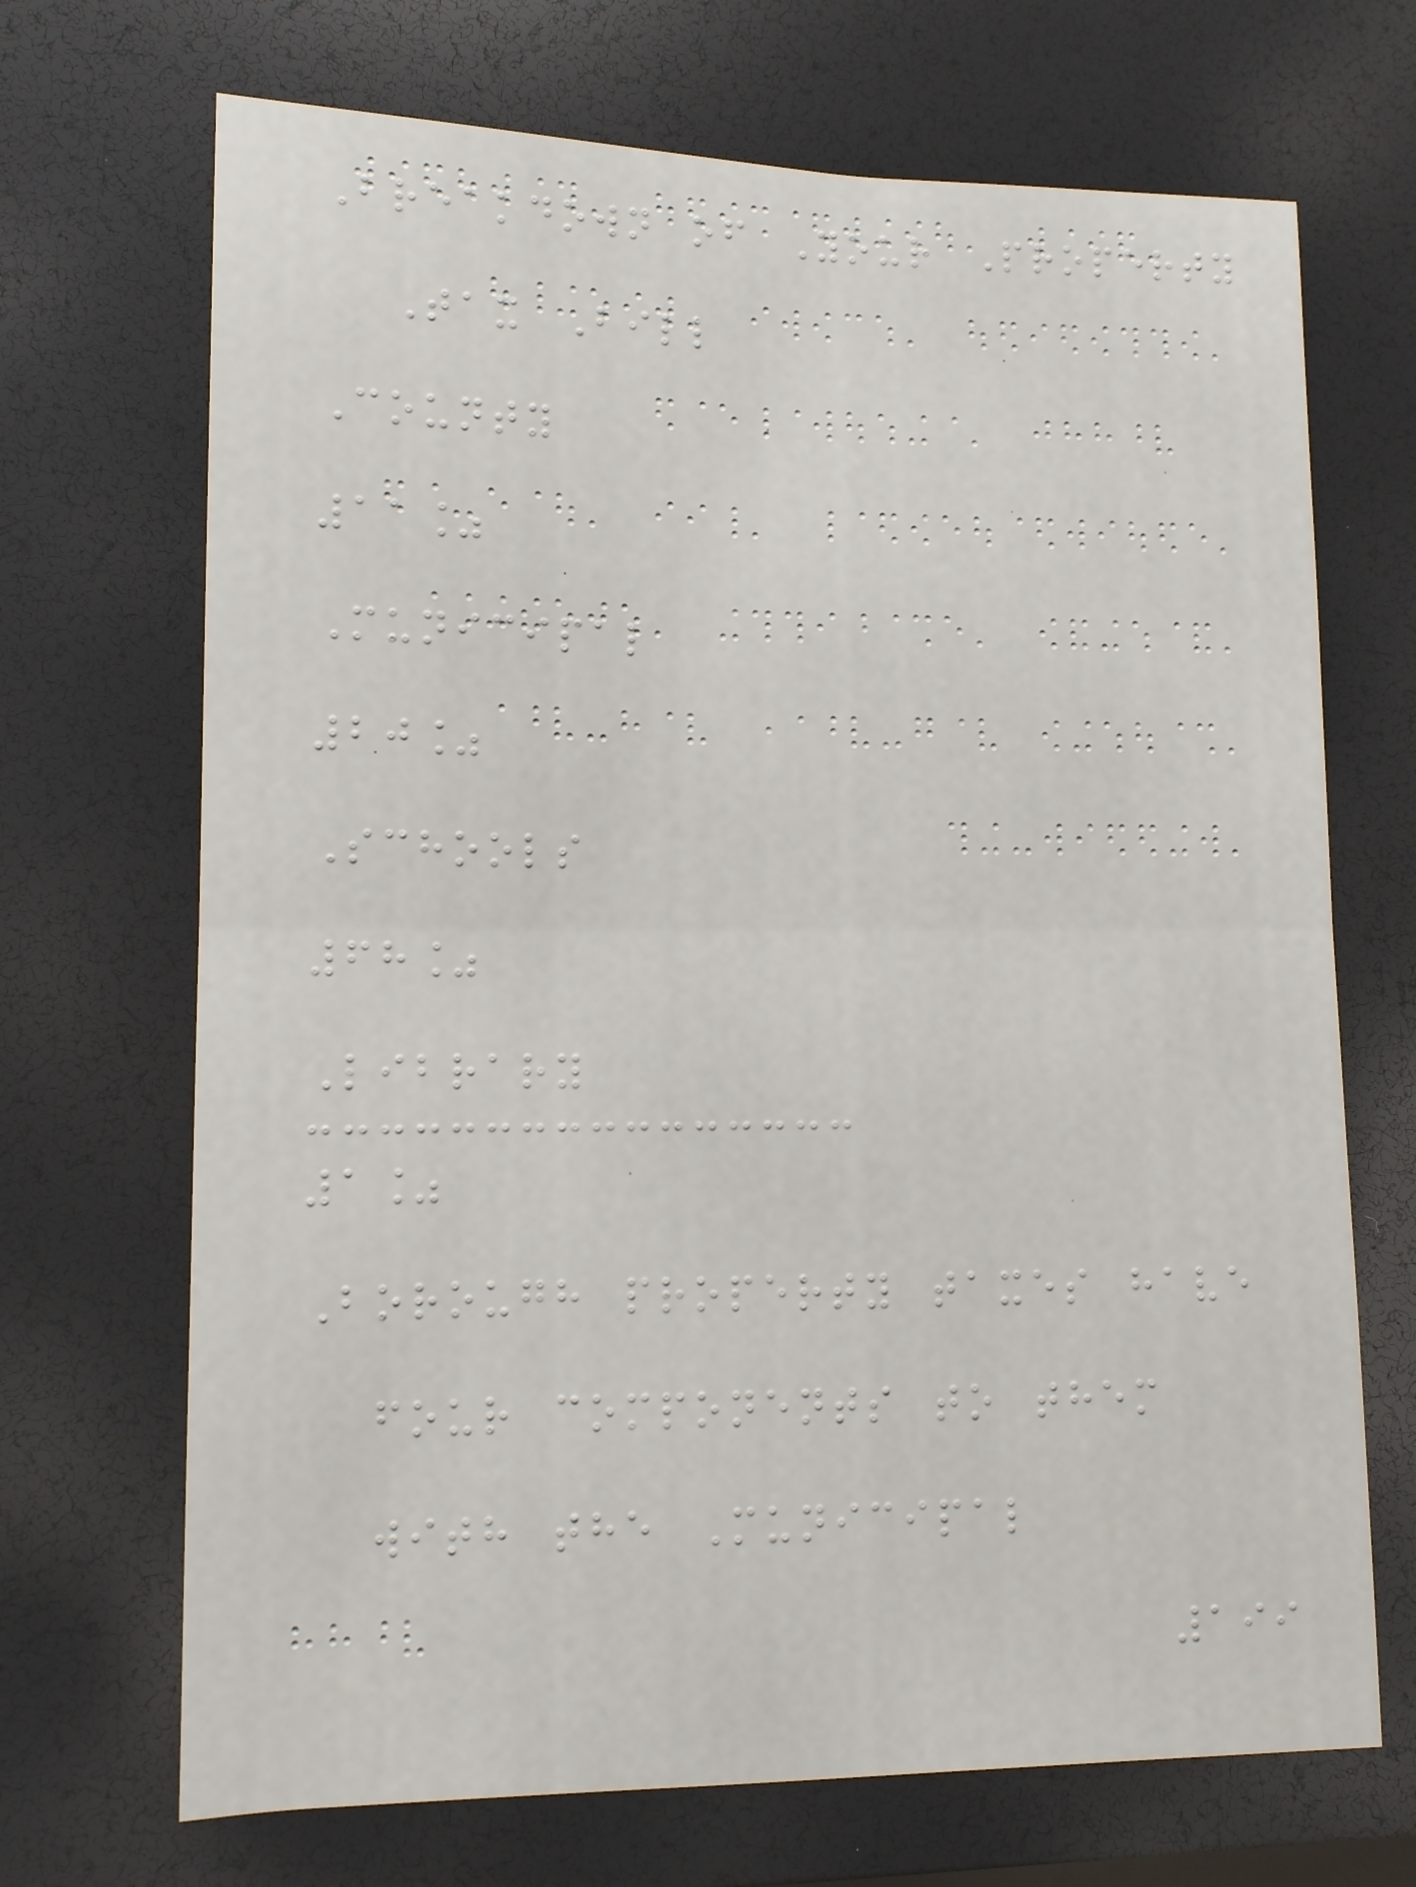Breakdown of Your Property
Tax Bill
County
11%
Municipal
20%
Schools
68%
Library
1%
Borough property taxes have
four components to them
with the Municipal
199
